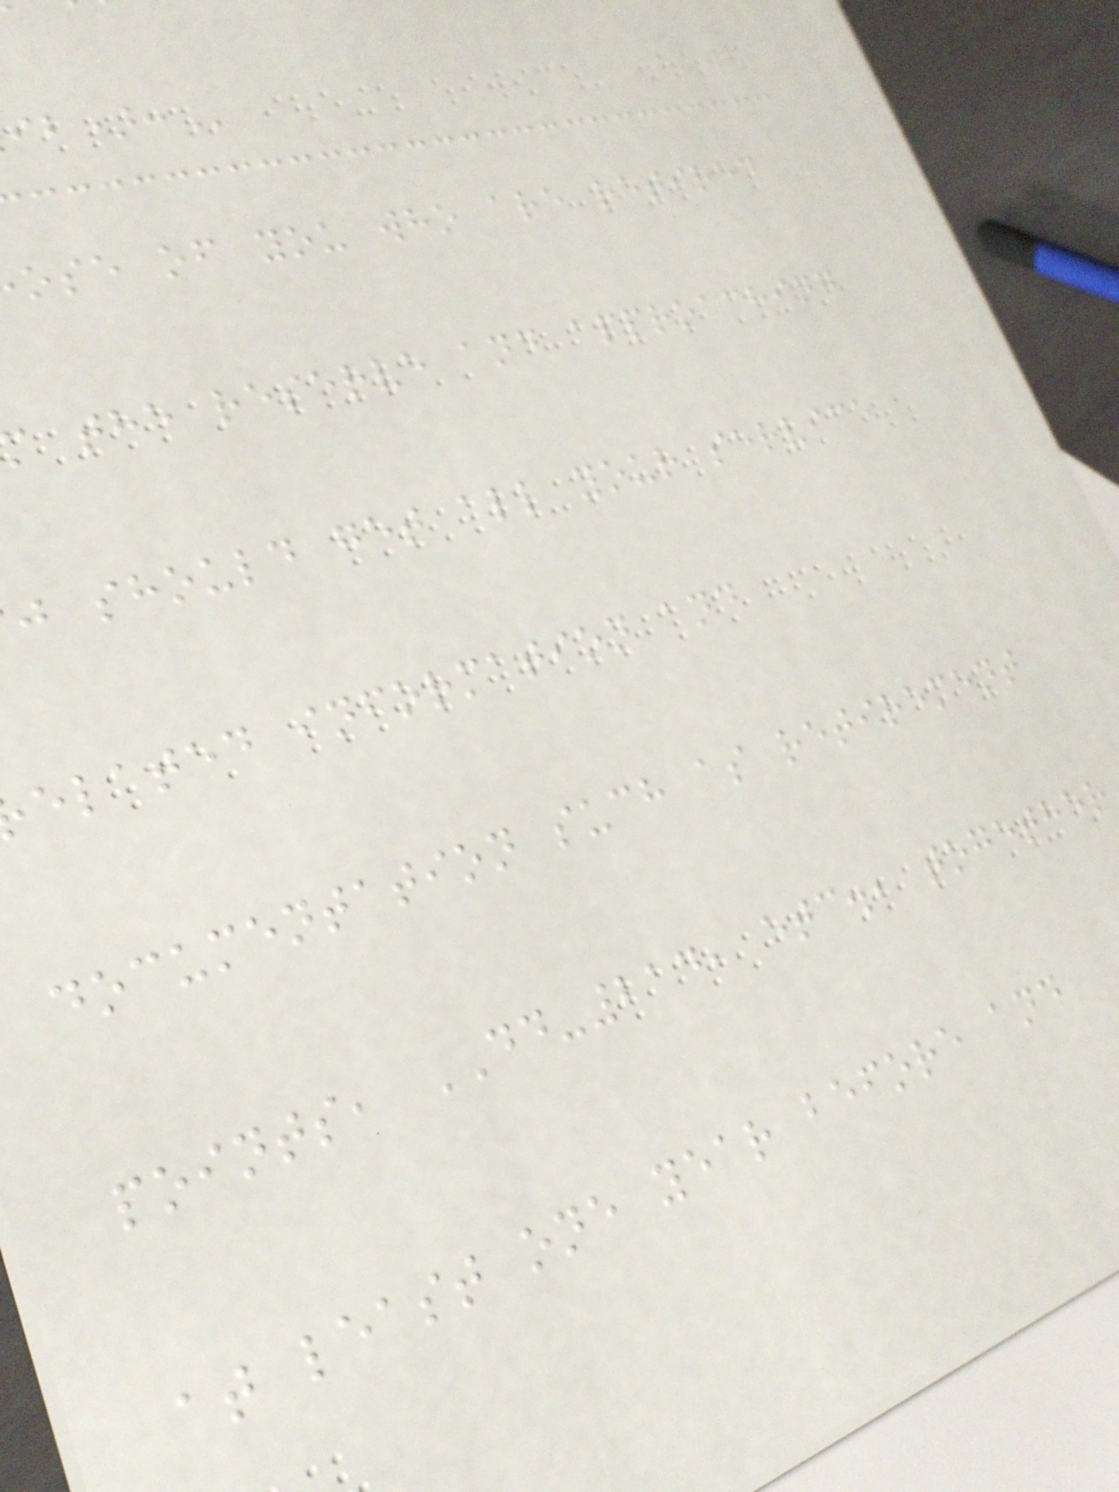ose of you who are retired
the reserve and approaching
j should get all your service
elated information and
documentation such as retirement
points, DD-214, etc., together
at least one year before and
